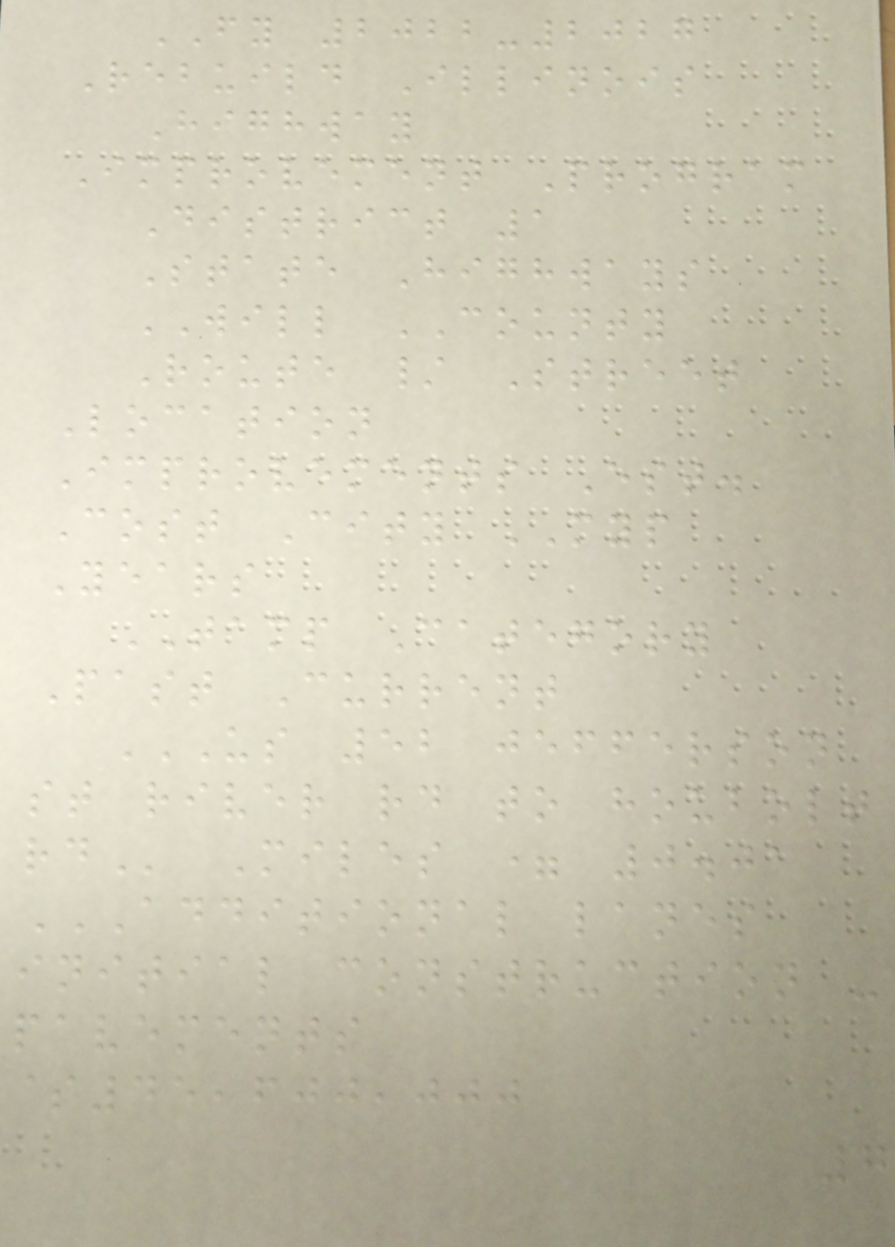FY 2022-2027
Rebuild Illinois
Highway
Improvement Program
District 1
State Highways
WILL COUNTY
Route / Street
Location
Improvements Est.
Cost City MYP
Years
TAMP Category
Past Current
US 52 JEFFERSON
ST RIVER RD TO HOUBOLT
RD Miles = 0.01
ADDITIONAL LANES
INITIAL CONSTRUCTION -
PAVEMENTS
$45,600,000
7
